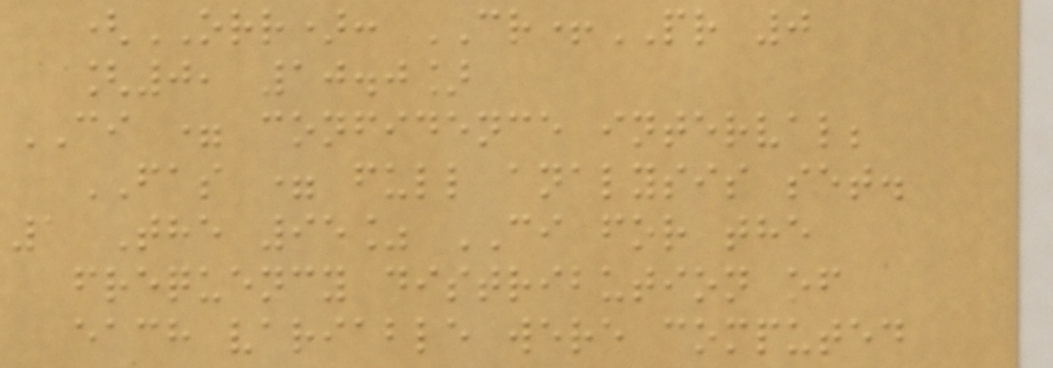(ORR): CR+PR 0
[0, 10.0]
CI = confidence interval;
FAS = full analysis set.
1 The 95% CI for the
frequency distribution of
each variable were computed
